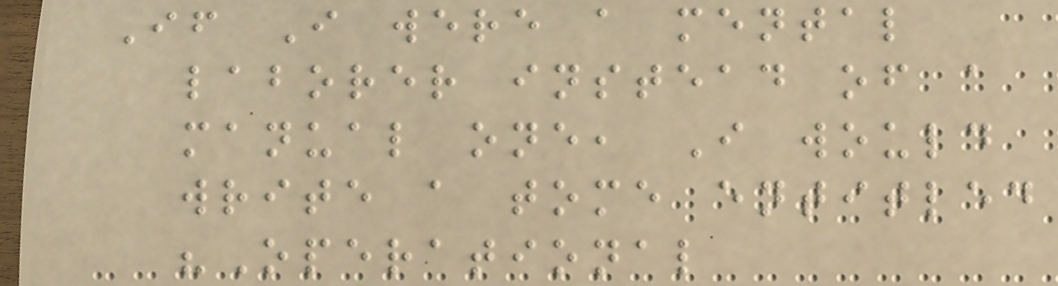If I were a mental
laborer instead of a
manual one, I would
write a tome entitled
"Operational
